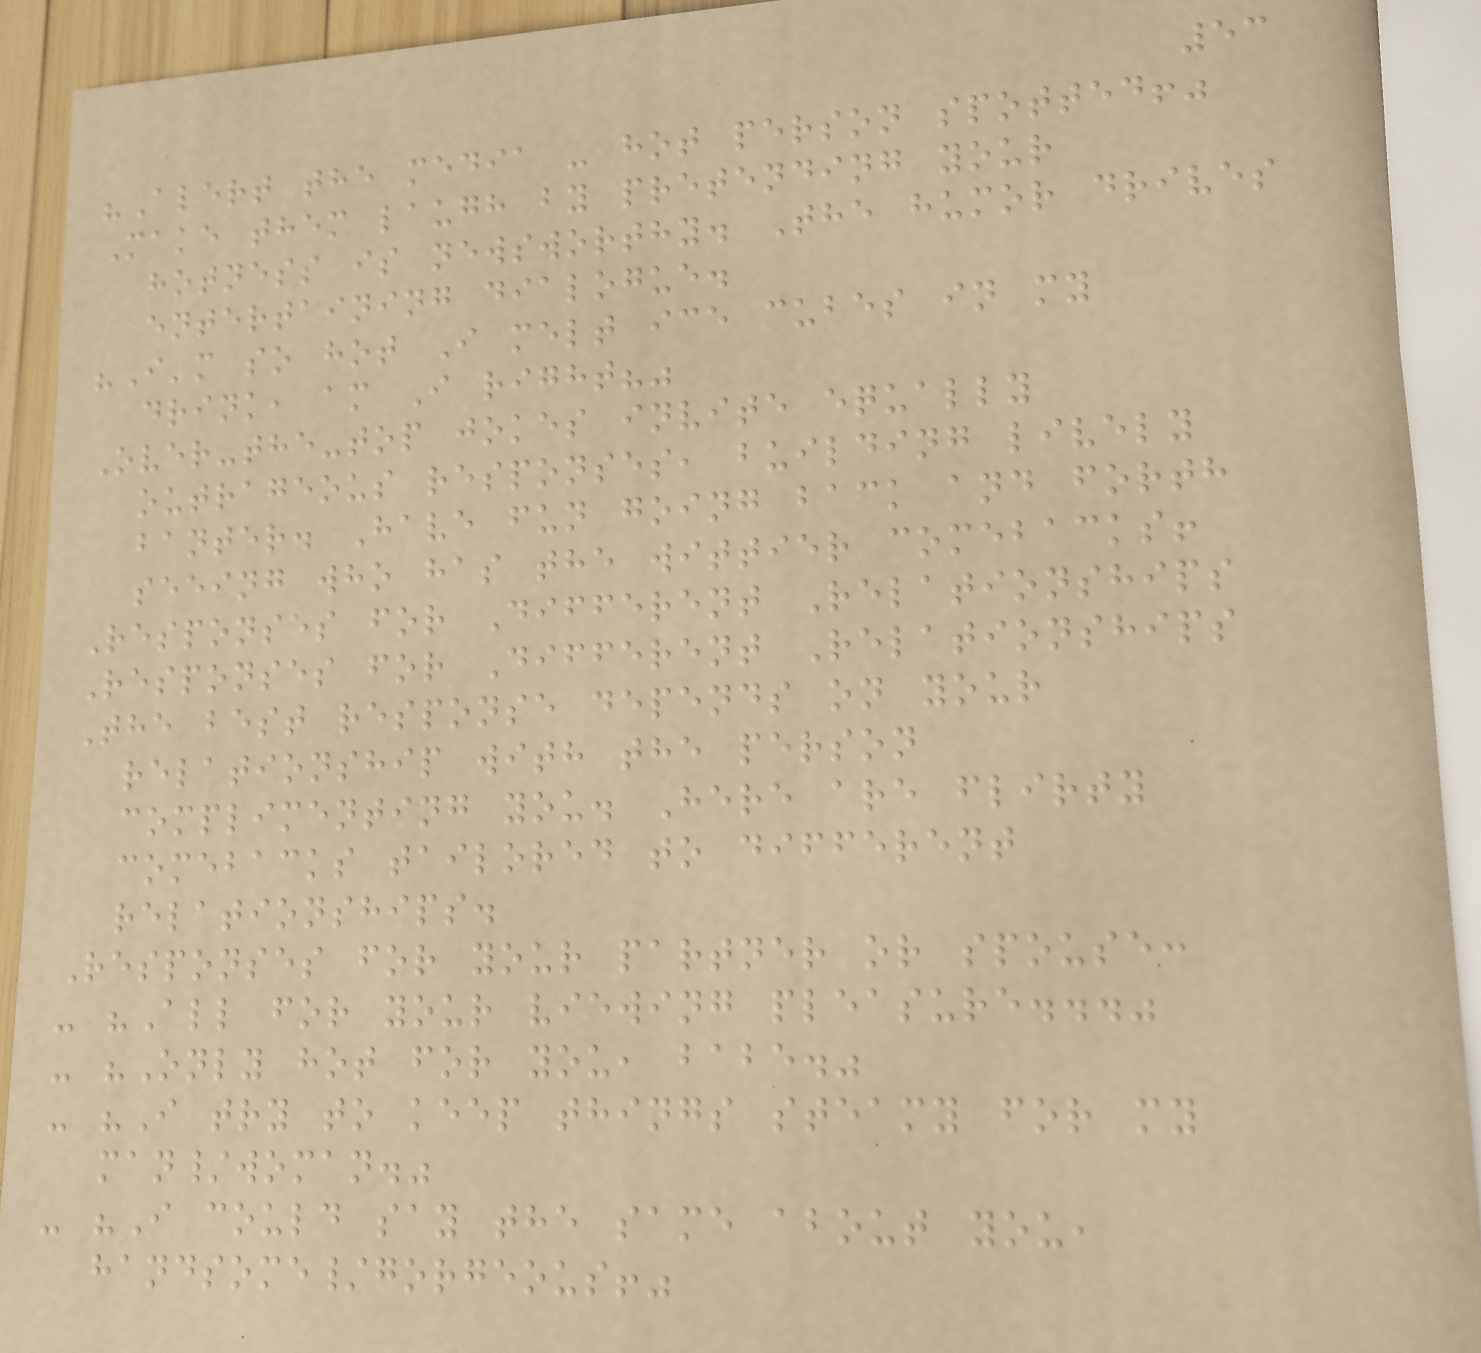53
"Alert the media - hot person spotted!"
Make them laugh by pretending your
hotness is newsworthy. The humor drives
entertaining dialogue.
"I'm so hot I melt ice cubes in my
drink, am I right?"
Over-the-top jokes invite equally
outrageous responses, building lively
banter. Have fun going back and forth
seeing who has the wittier comebacks!
Responses for Different Relationships
Responses for Different Relationships
The best response depends on your
relationship with the person
complimenting you. Here are flirty
comebacks tailored to different
relationships.
Responses for your partner or spouse:
- "All for your viewing pleasure..."
- "Only hot for you, babe."
- "I try to keep things steamy for my
man/woman."
- "I could say the same about you,
handsome/gorgeous!"
